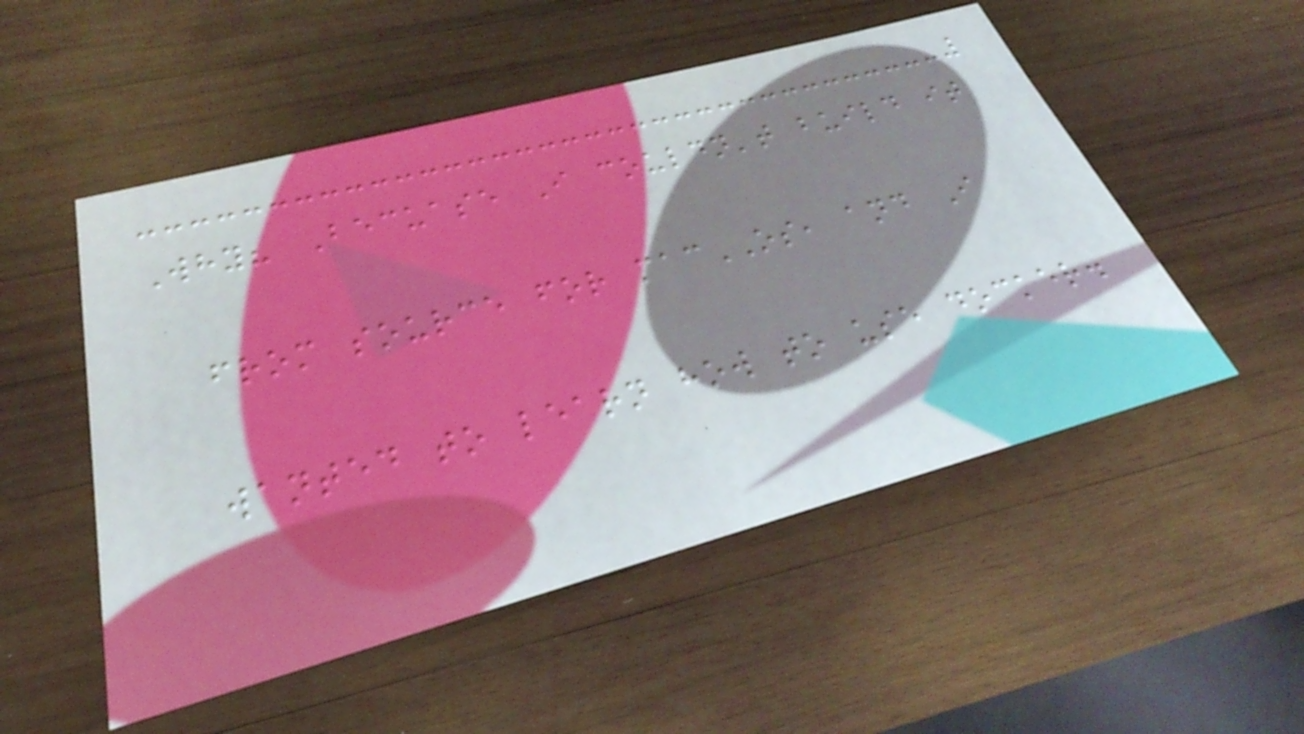Why? Becuase I couldn't build it
from source for macOS, and I
wanted to learn how to use docker.
